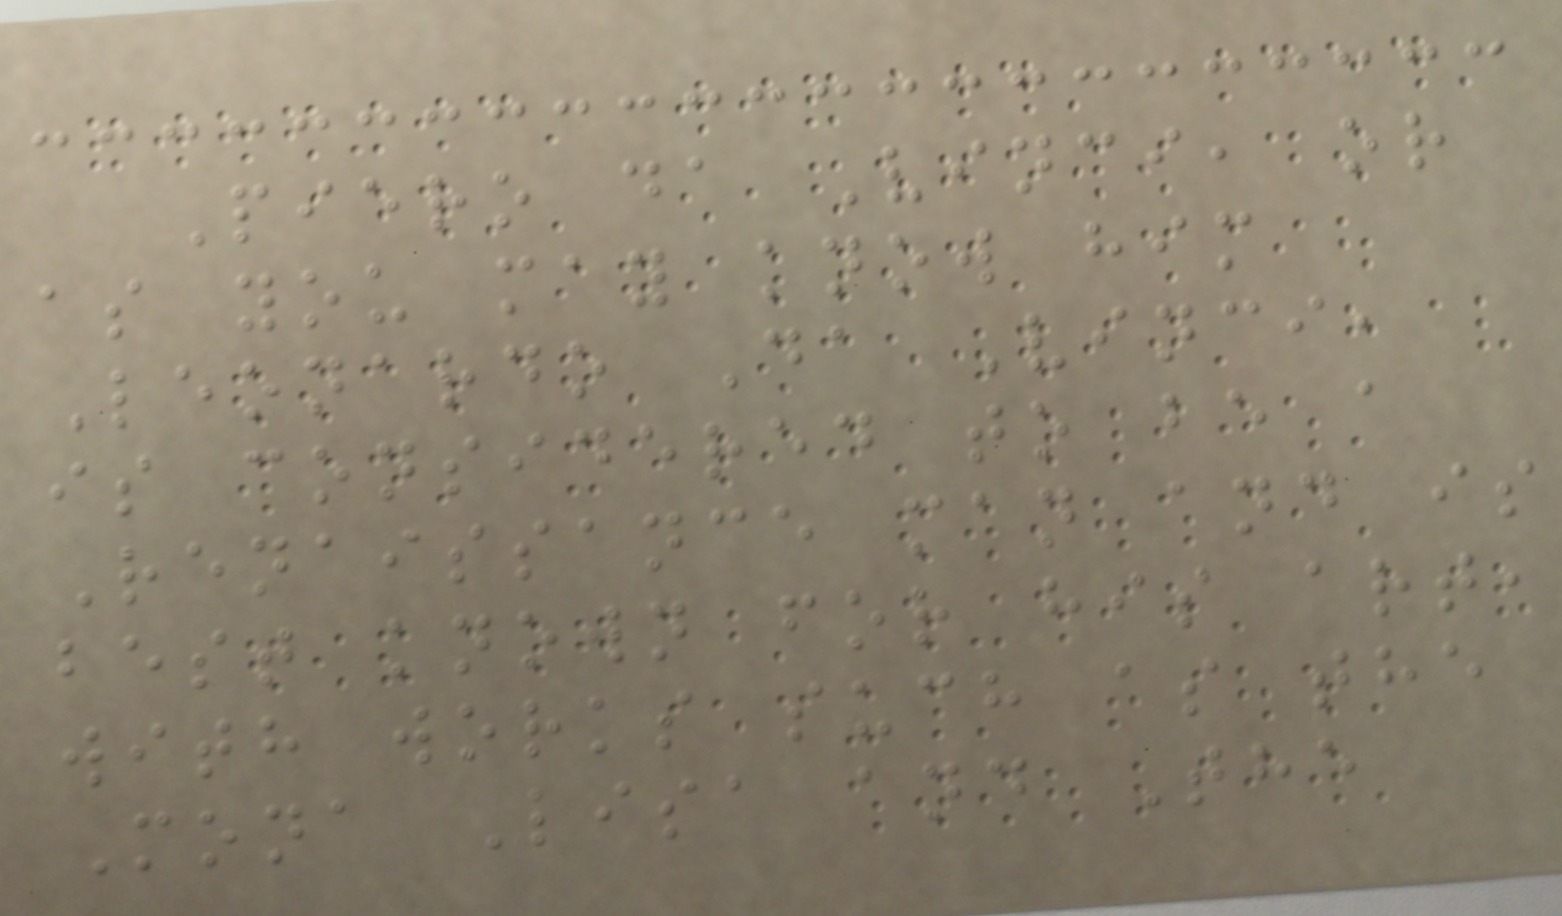Piero da Vinci, or
as you may know him
Leonardo Da Vinci,
is considered to be a
Renaissance man and is
best known for his art,
with works such as the
Mona Lisa and The
